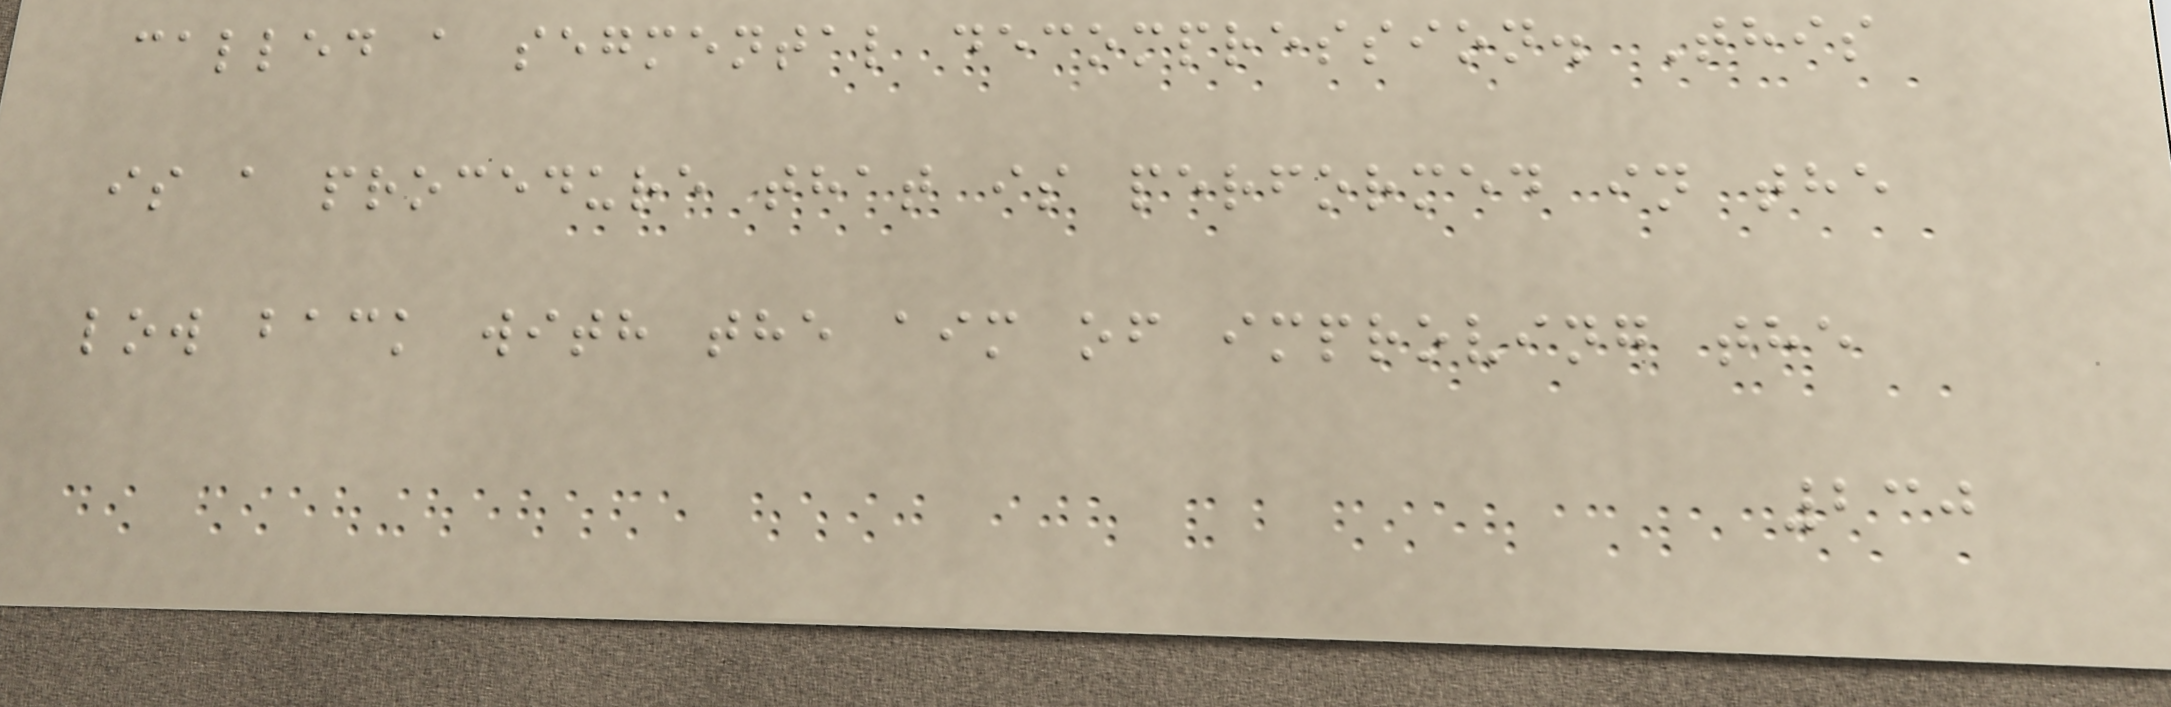called a segmental decompression. This
is a procedure that is performed in the
low back with the aim of improving the
230
